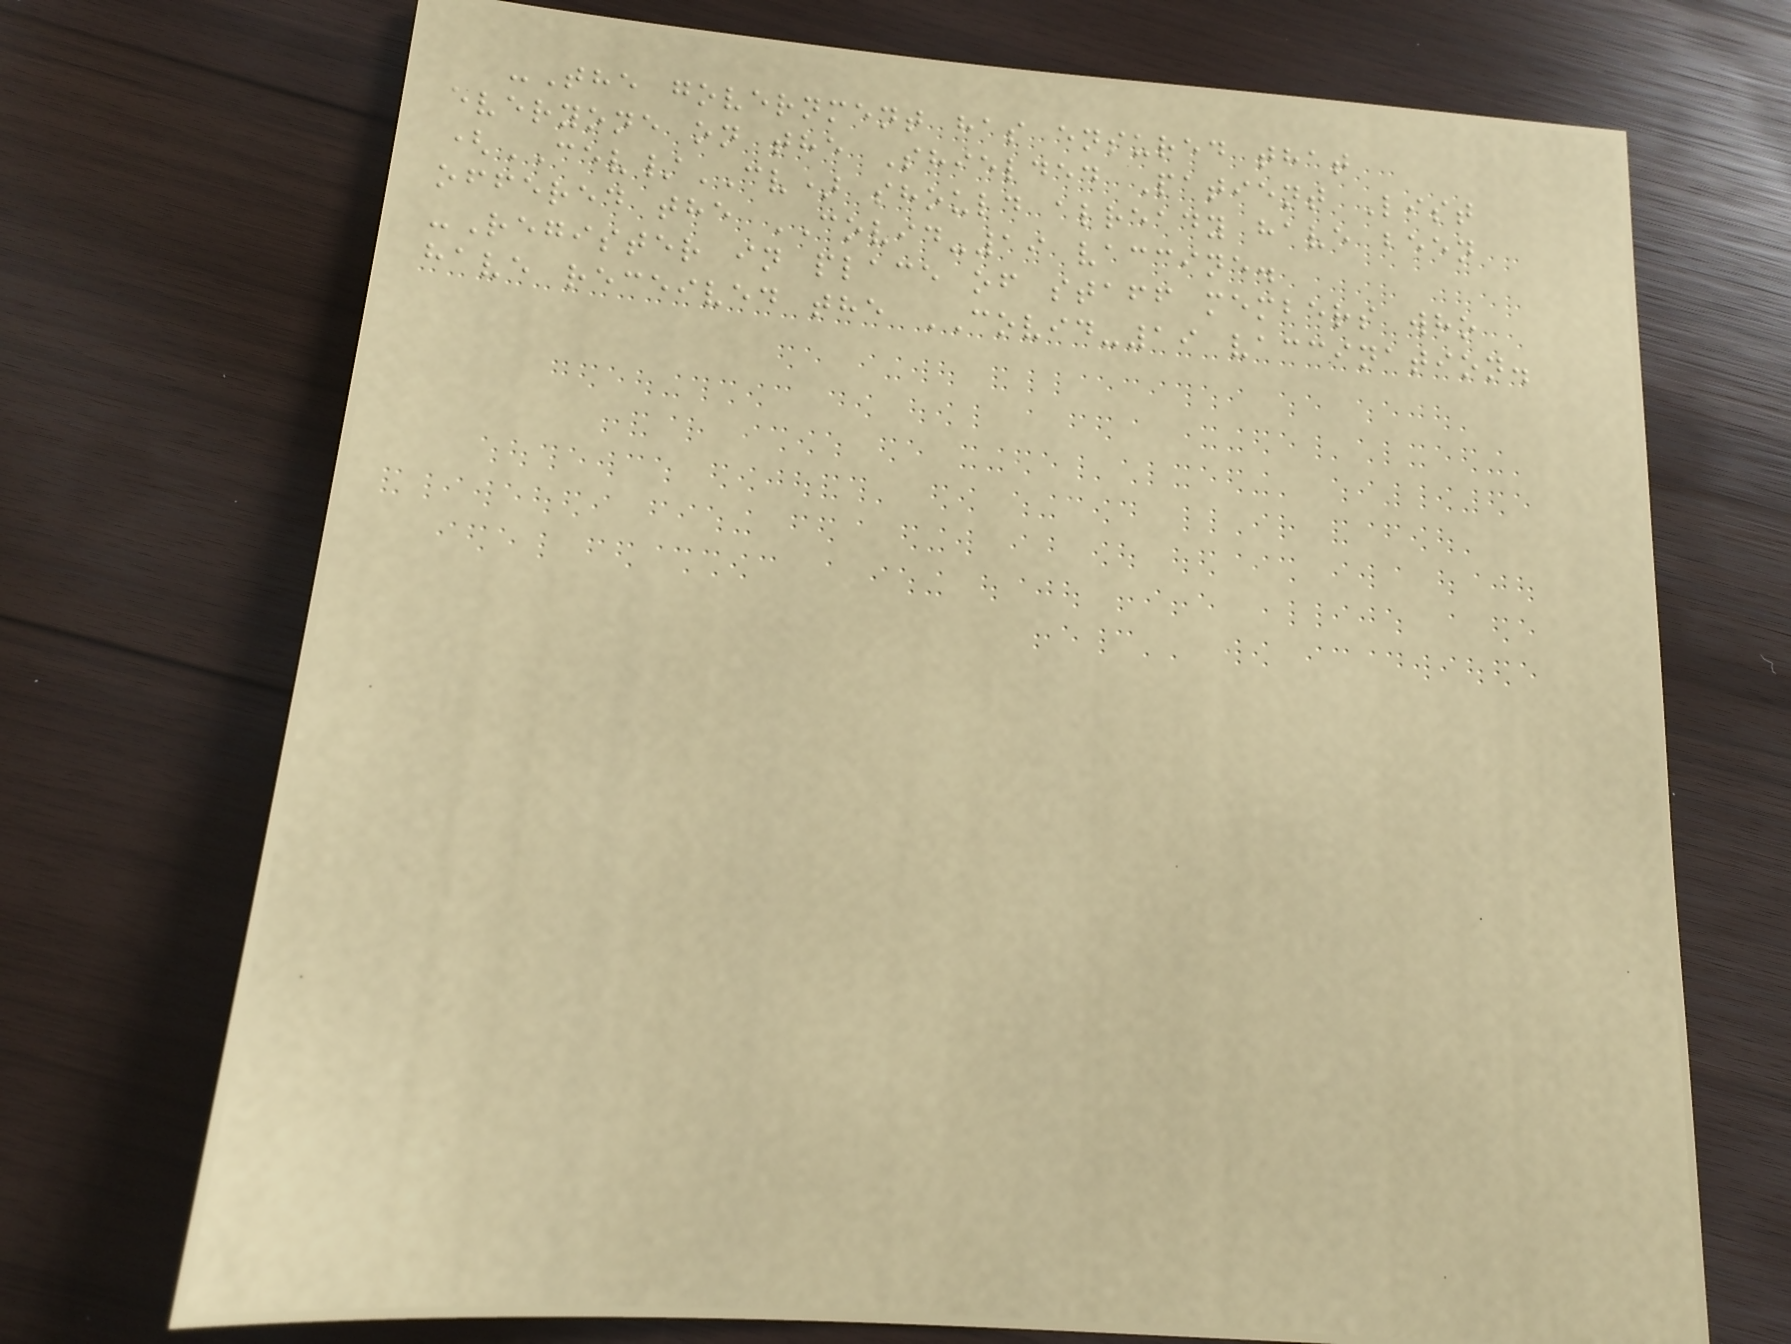-The government has ensured that
everyone on the Shielded Patient List
(CEV/CV) should already have been
offered the COVID-19 vaccine.
-Register in place of staff members who
have received the COVID-19 vaccination.
